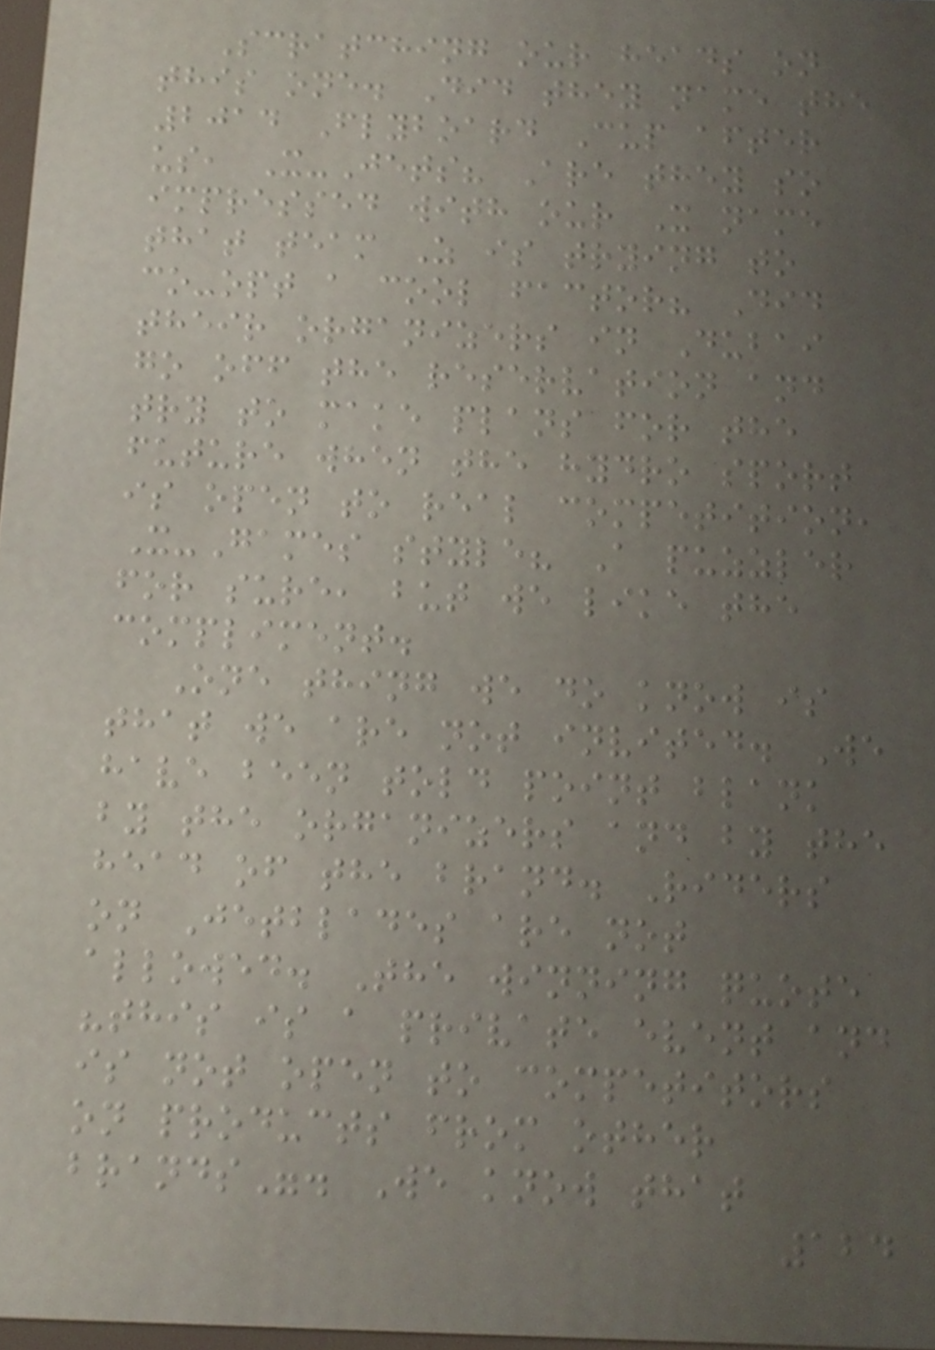Scratching our heads on
this one. Did they name the
2014 Flyboard Cup after
us, X-Jets? Are they so
impressed with our X name
that team Z is trying to
co-opt a cool factor? Did
their organizers in Dubai
go off the reservation and
try to make plans for the
future when the hydro sport
is open to real competition,
X-Games style? A puzzler
for sure, but we like the
compliment.
One thing we do know is
that we are not invited. We
have been told point blank
by the organizers and by the
head of the brand. Riders
on Jetblades are not
allowed. The winning quote
"this is a private event and
is not open to competitors
on products from other
brands". We know that
124
